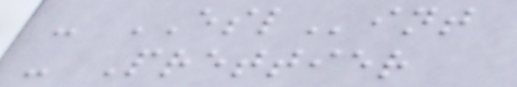- ESLint
- Prettier
